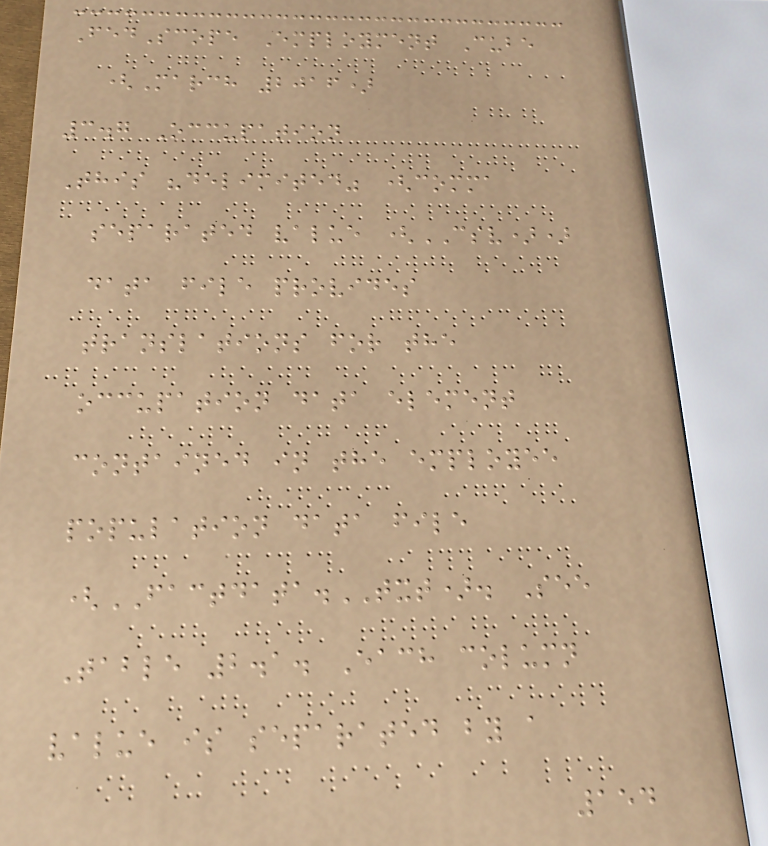FedScope Employment Cube
(March 2016)
3.7 Occupation
This "delimited" (comma
separated value (CSV))
data file provides
translations for the
occupation data element
contained in the employee
population data file
(FACTDATA.TXT). See
Table 2.1. Each column
value is separated by a
154
